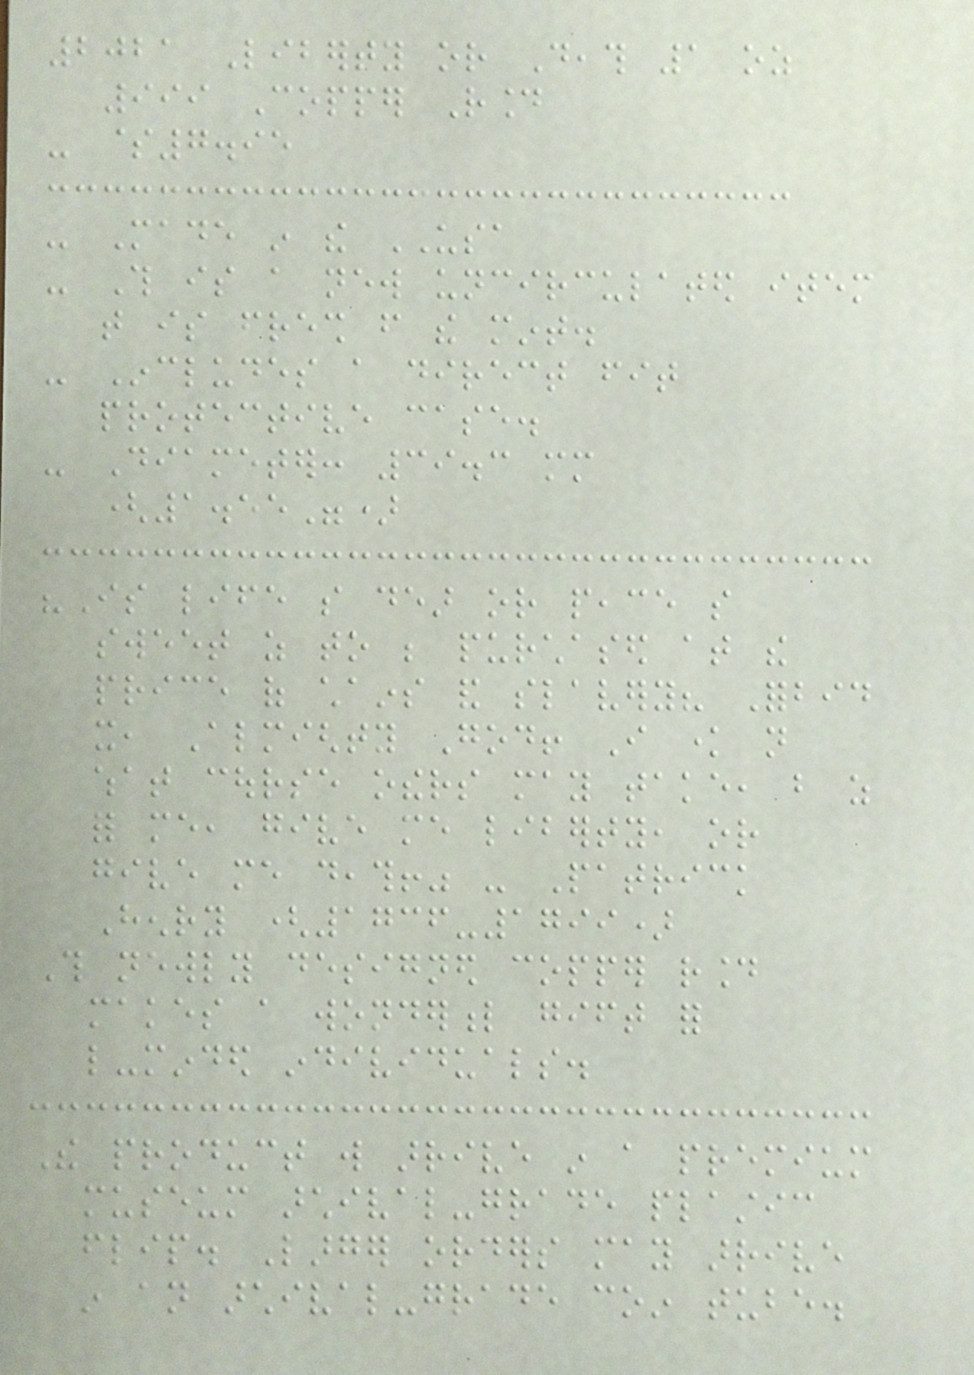2021 Liberty or Death 1 oz
999 Copper Round
- $7.95
- Made in the USA
- This is a new uncirculated item
that is fresh from the mint.
- Includes a direct fit
protective case.
- Diameter: 39.3 mm
(1.55")
"Is life so dear or peace so
sweet as to be purchased at the
price of chains and slavery? Forbid
it, Almighty God! I know not
what course others may take, but as
for me, give me liberty, or
give me death!" - Patrick
Henry (1736-1799)
This newly designed copper round
makes a wonderful gift for
like-minded individuals.
The product will arrive in a premium
museum archival-grade plastic
flip. Larger orders may arrive
in an archival-grade coin tube.
